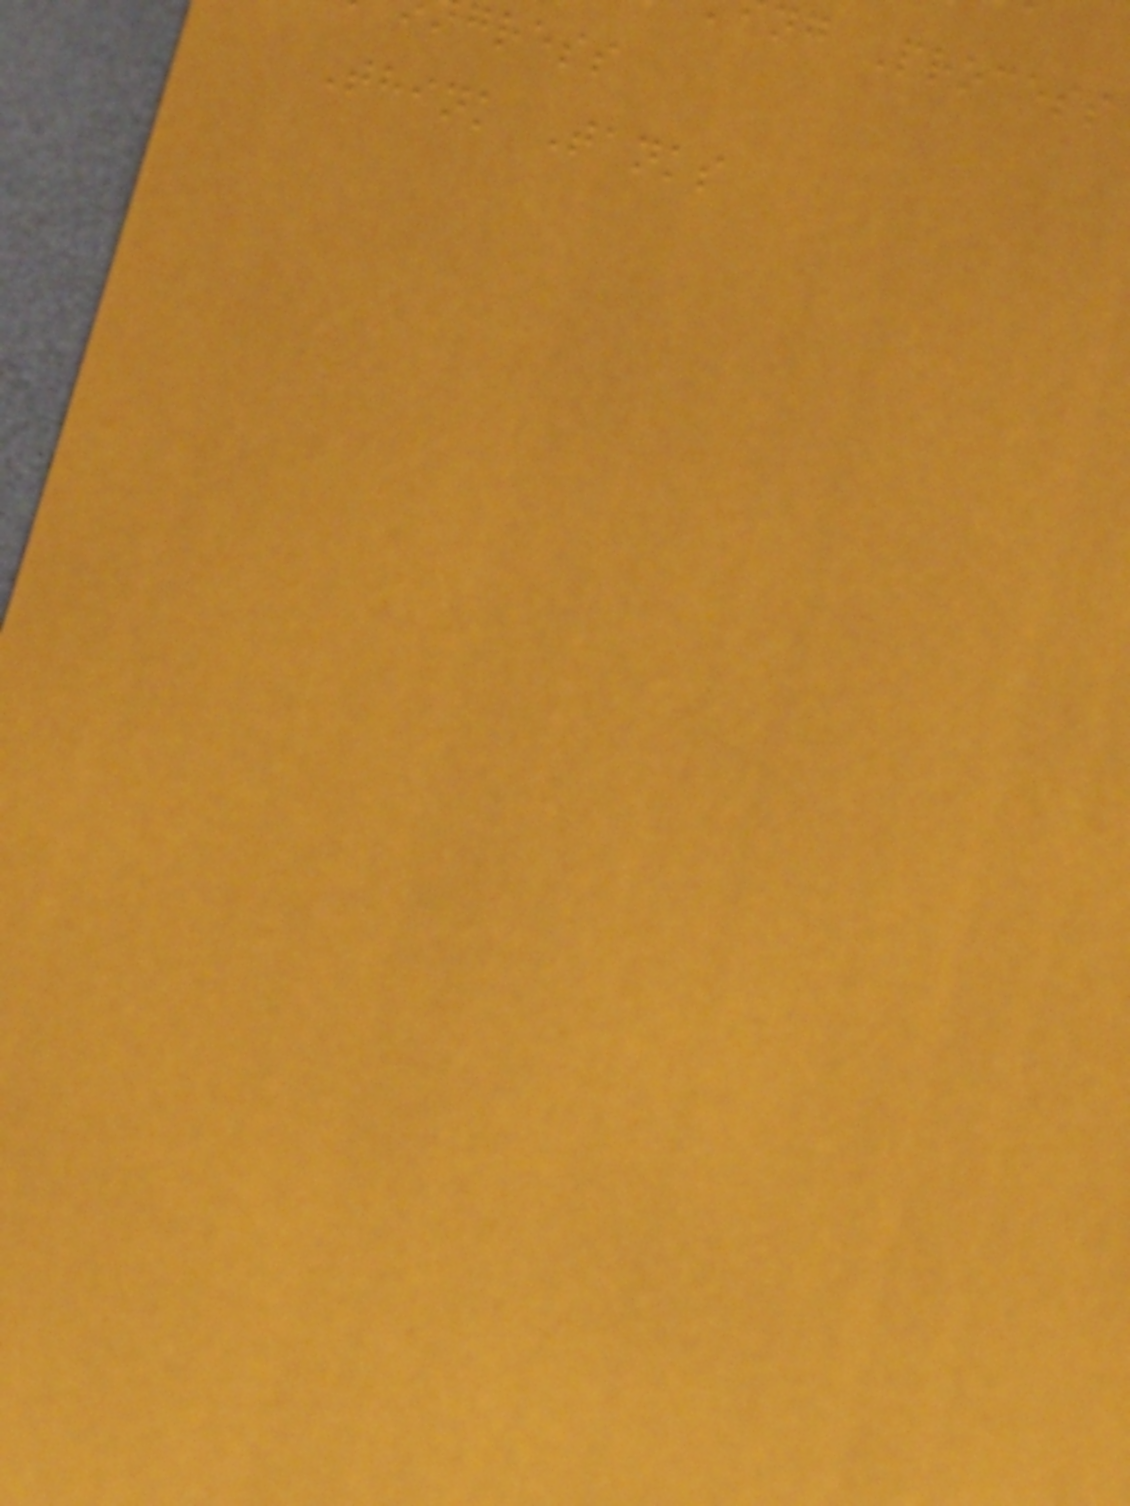ng Process
gress
Think Tanks
